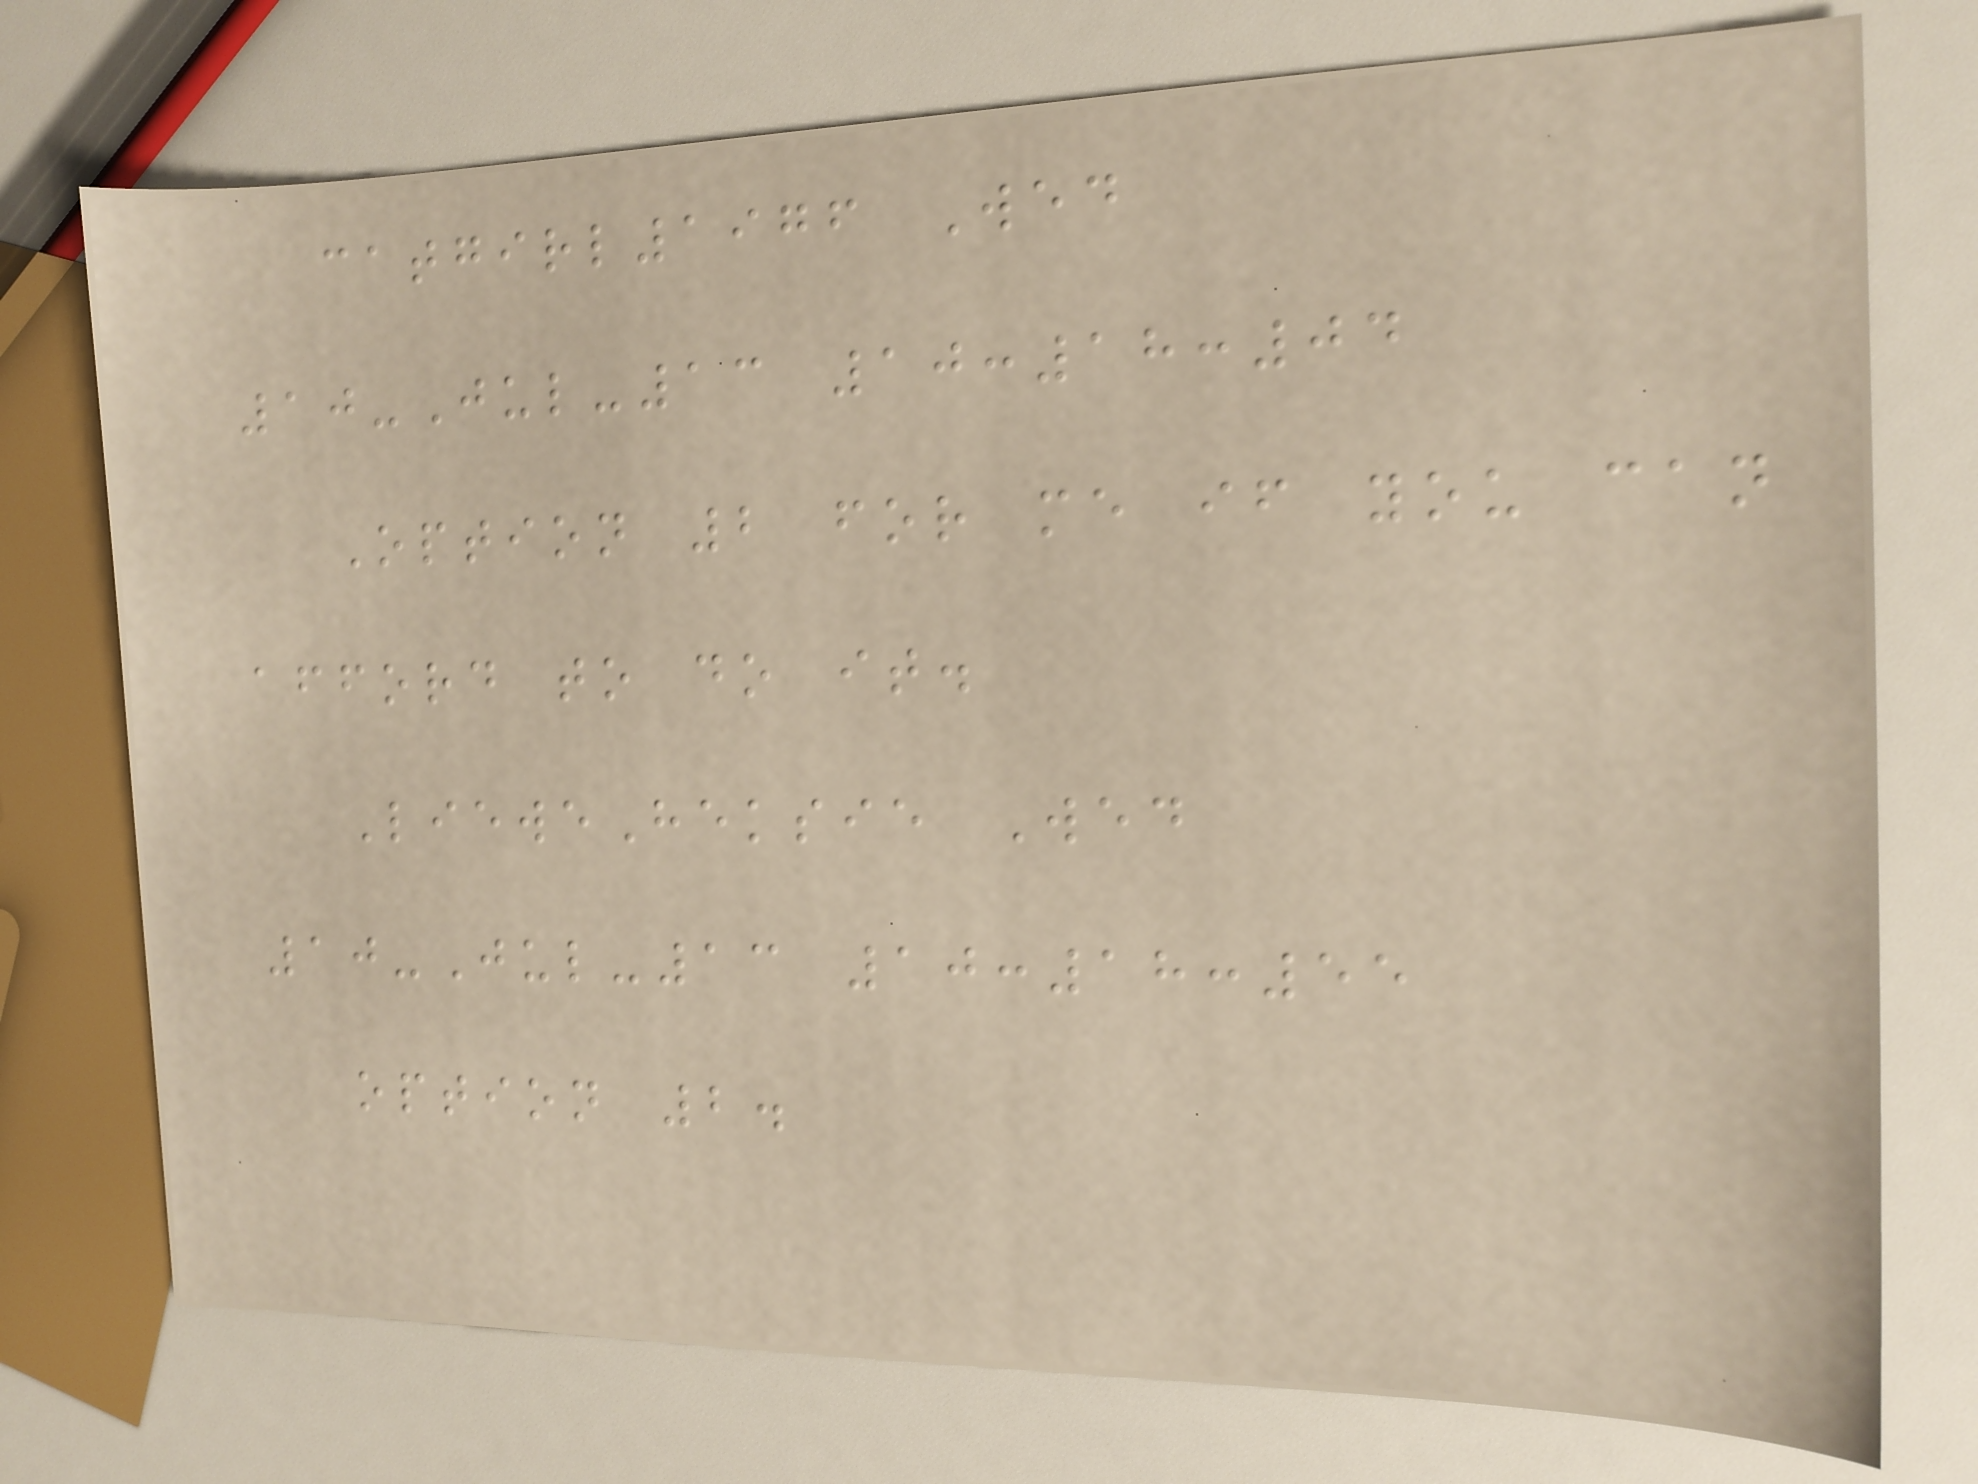catgirl1976 Wed
10-Jul-13 10:18:04
Option 2 for me if you can
afford to do it.
LieweHeksie Wed
10-Jul-13 10:18:55
option 2.
